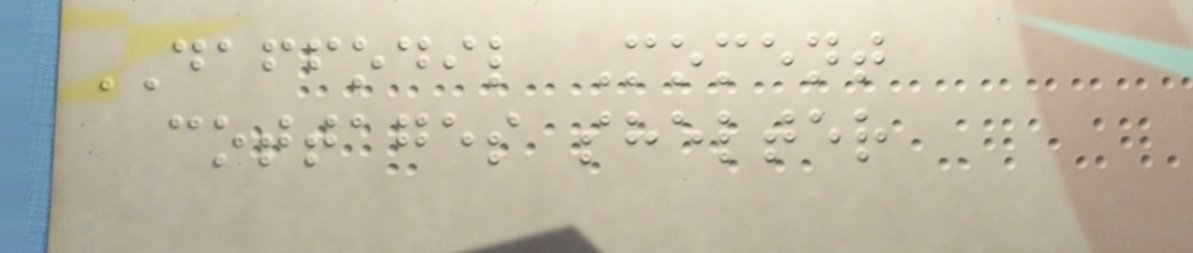DAFFODIL Moment
cottages shelter
